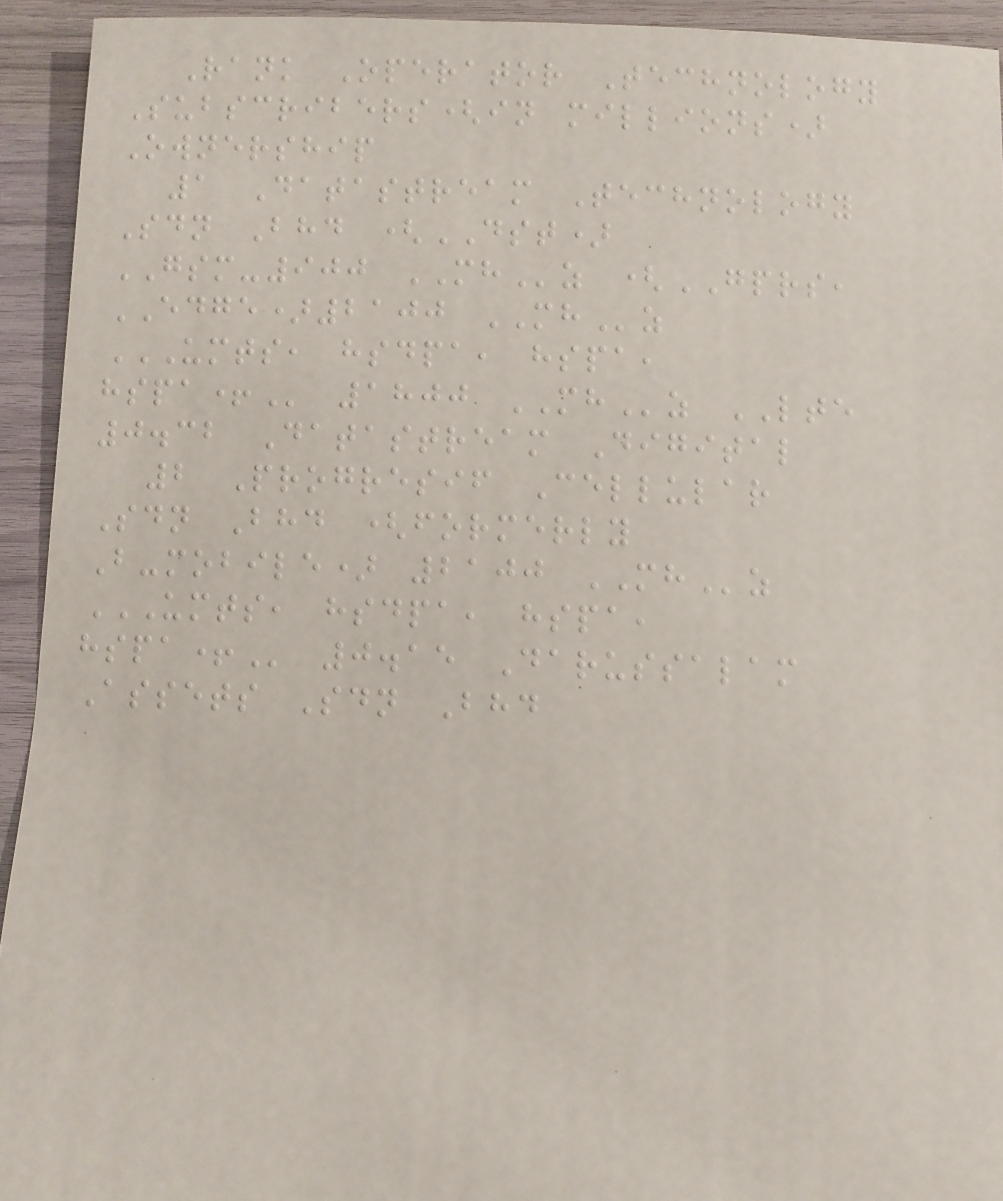Rank Operator Technology
Subscribers(in millions)
Ownership
1 Datastream Technology
Sdn Bhd (DST)
GSM-900 MHz (GPRS,
EDGE)2100 MHz
UMTS, HSDPA, HSPA,
HSPA+ 1800 MHz LTE
0.32 Datastream Digital
2 Progresif Cellular
Sdn Bhd (formerly
B-mobile) 2100 MHz
UMTS, HSDPA, HSPA,
HSPA+ 0.15 Darussalam
Assets Sdn Bhd
